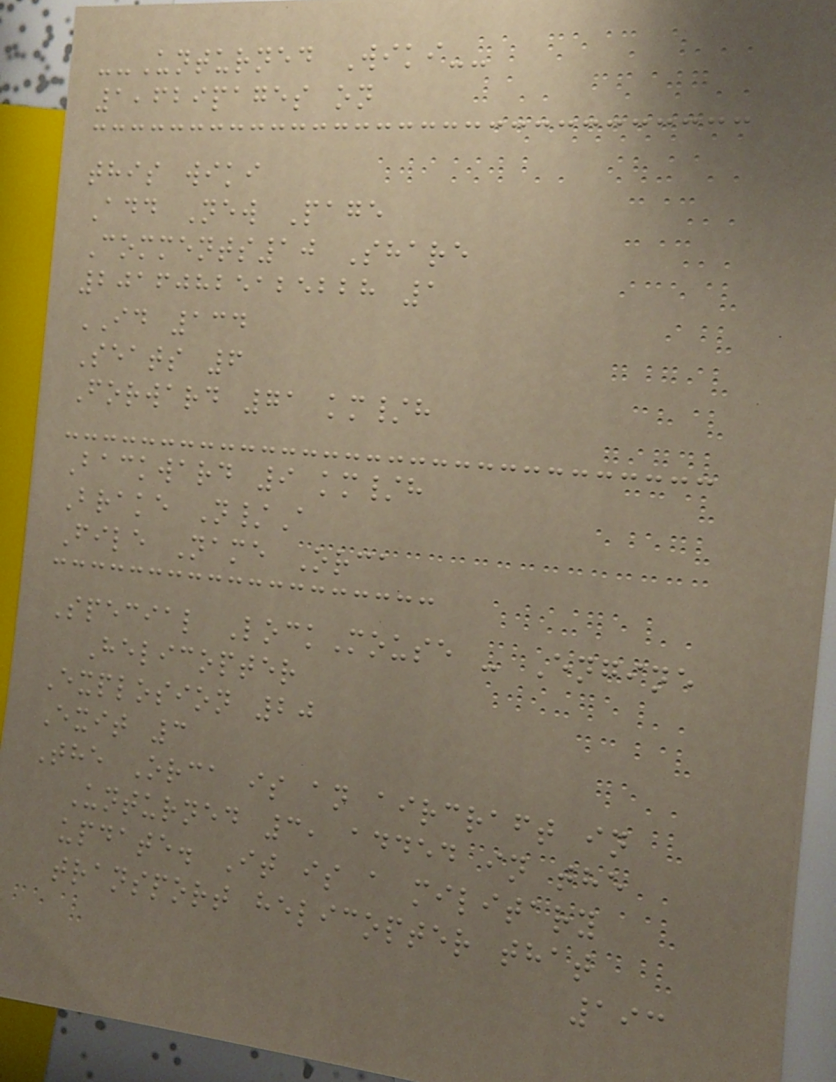--Unturned Wiki--
1,629pages on
this wiki
Add New Page
Comments10 Share
20160825125228 1
ID 134
Seats 6
Forward 71 km/h
Backward 9 km/h
Brake N/A
File Name Orca
Special LockMouse - Engine
Helicopter
Explosion 20
Exit 3
The Orca is an aircraft in
Unturned 3, added in the
update. It is a military
transport helicopter that
193
